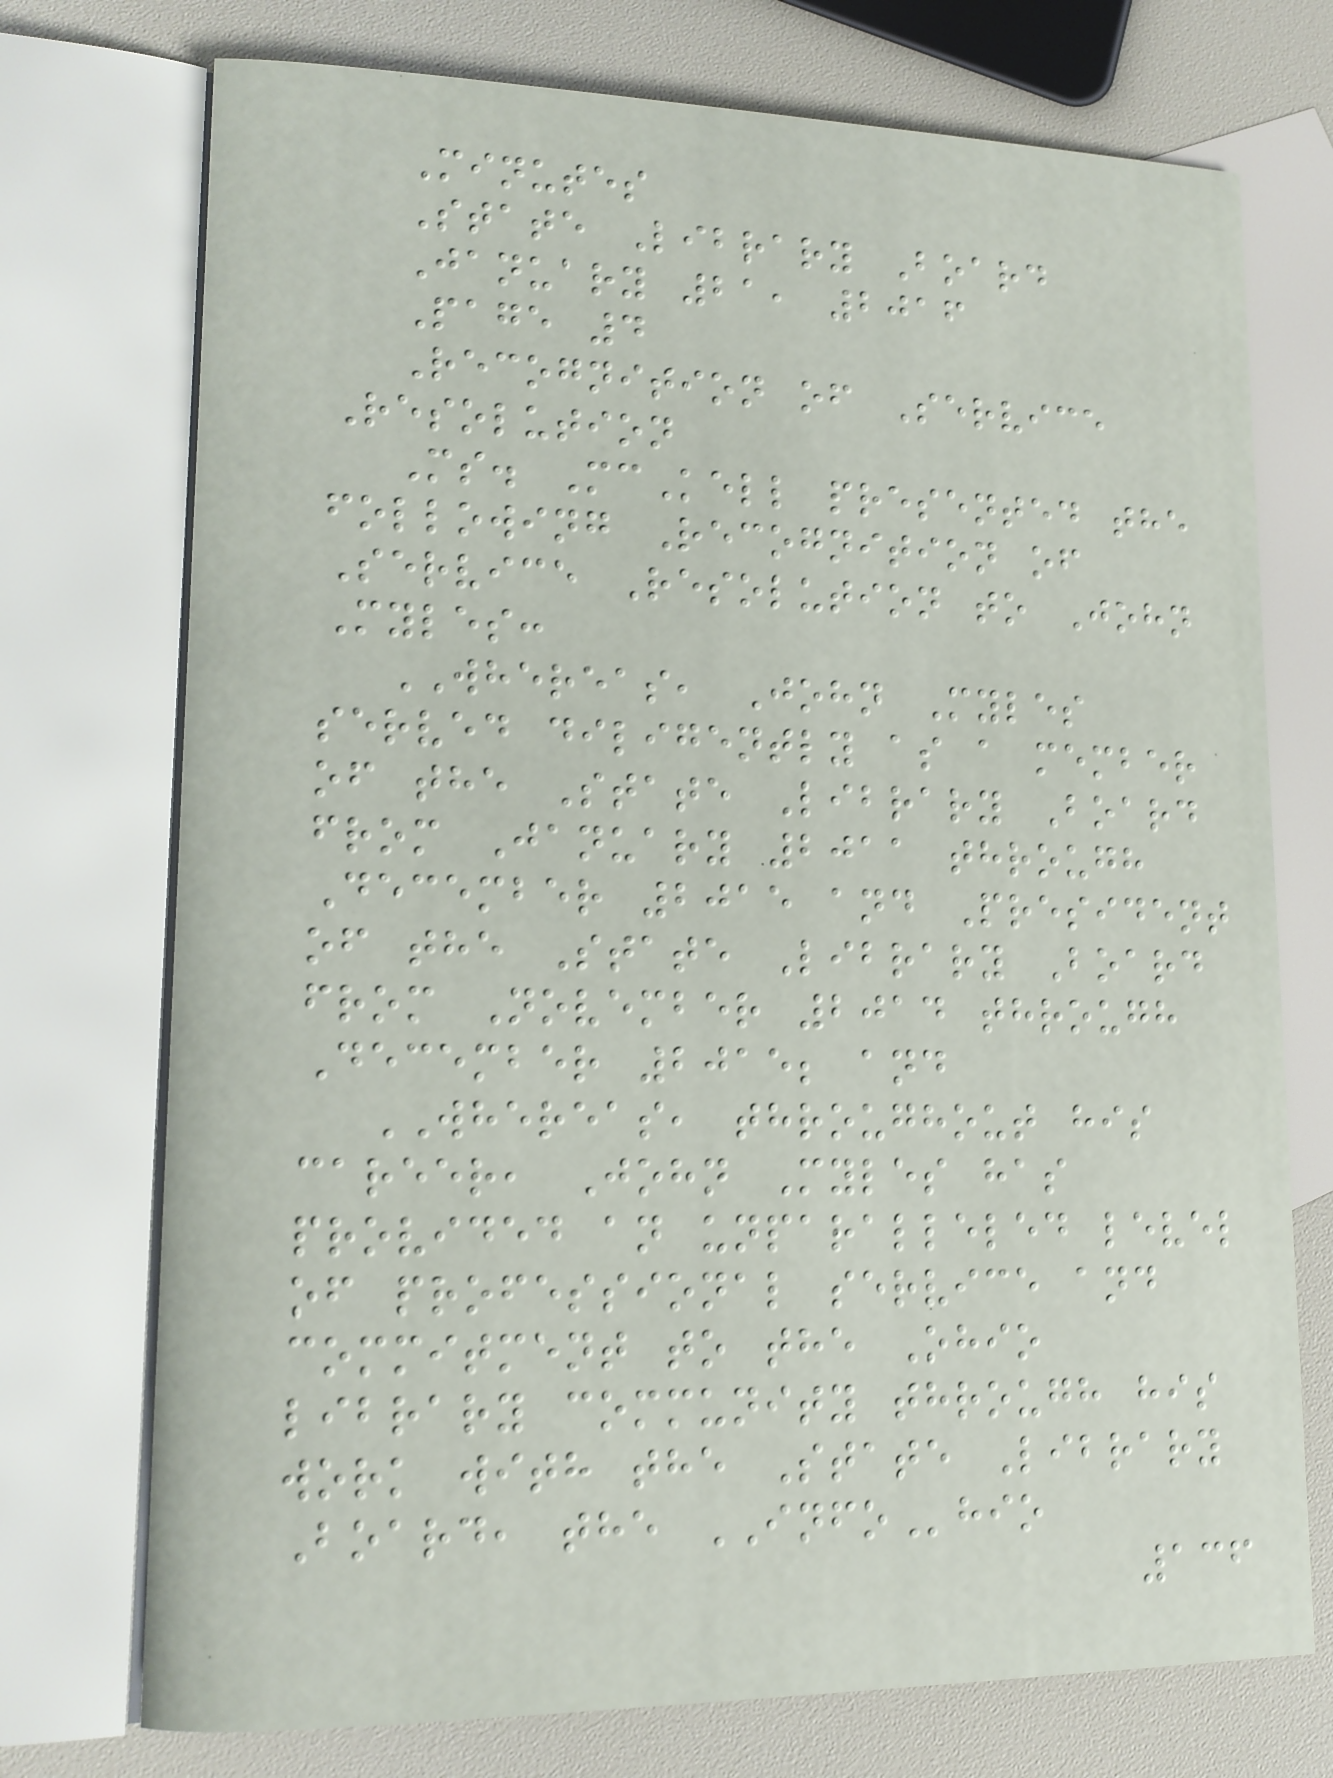Minutes
State Library Board
January 21, 2016
Page 4
Recognition of Service
Resolution
Ms. McKell presented the
following Recognition of
Service Resolution to John
Myles:
WHEREAS, John Myles
served diligently as a member
of the State Library Board
from January 2011 through
December 2015 and President
of the State Library Board
from November 2014 through
December 2015; and
WHEREAS, throughout his
career, John Myles has
provided an unparalleled level
of professional service and
commitment to the Ohio
library community through his
work with the State Library
Board, the INFOhio
136
